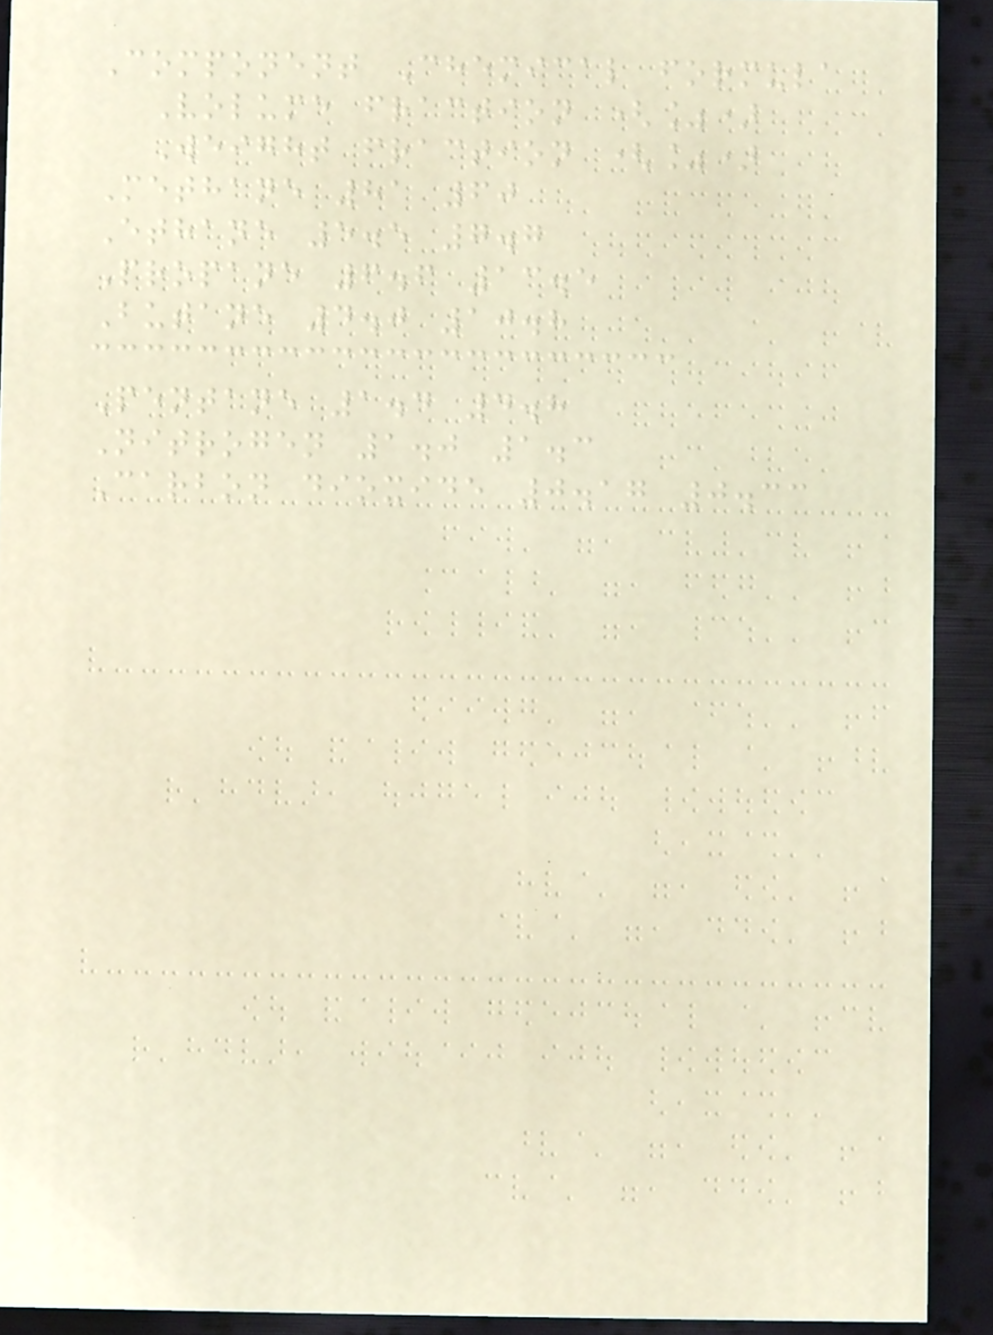Component Chemical formula
Volume fraction (%)
Weight fraction (%)
Methane 81 60
Ethane 5.5 7.7
Propane 6.6 13.5
Butane 4.0 10.8
Pentane 1.4 4.8
Nitrogen 1.0 1.3
Carbon dioxide 0.17 0.33
